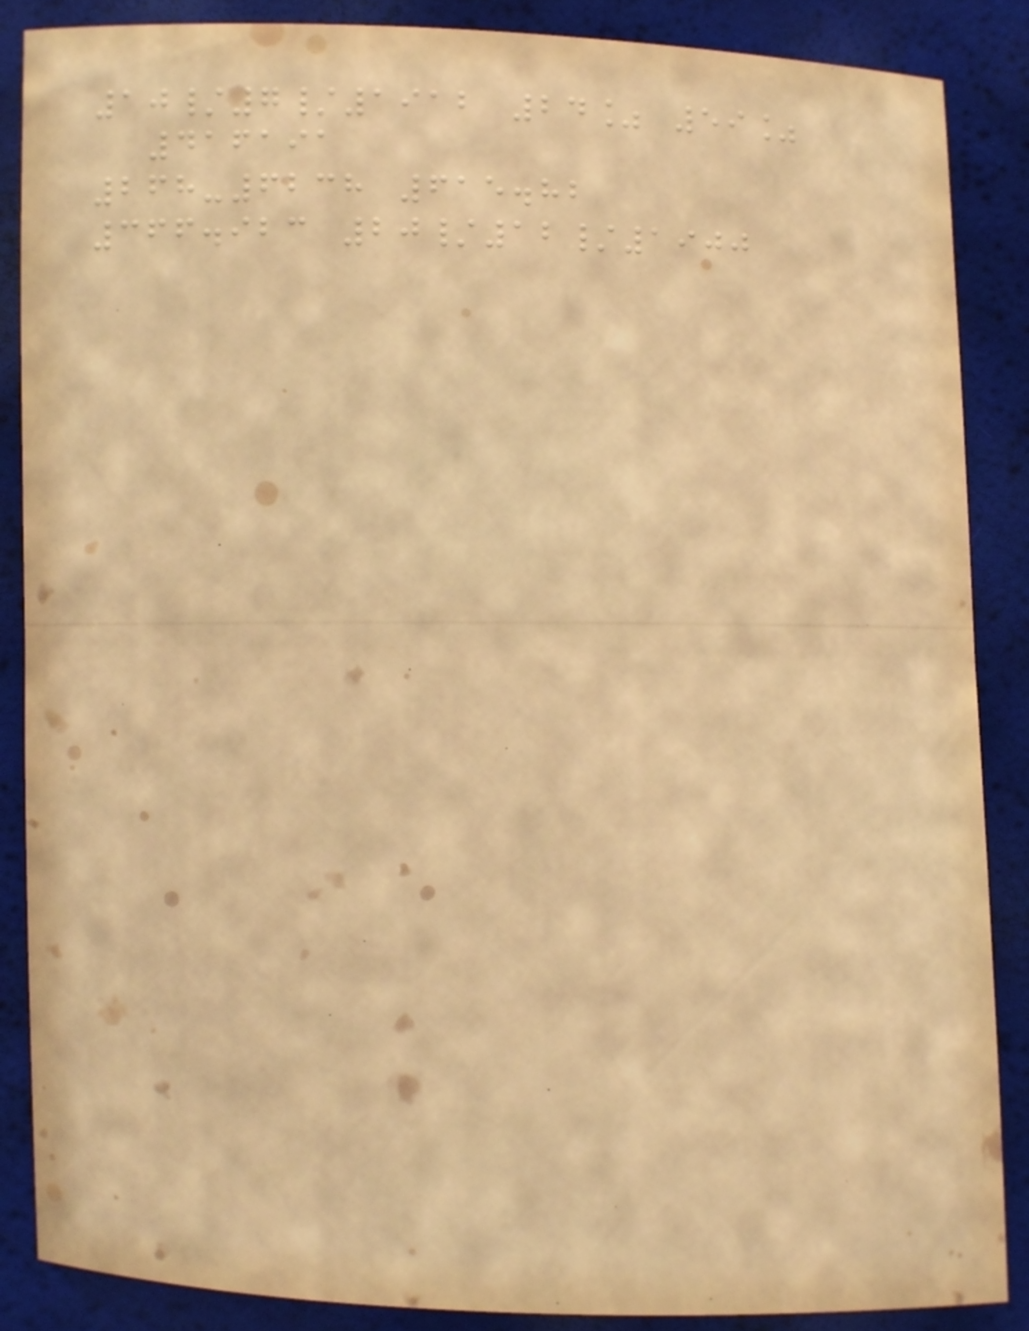10/7/1912 24% 59%
416191
268-6238 615.82
366.923 20/12/1900
